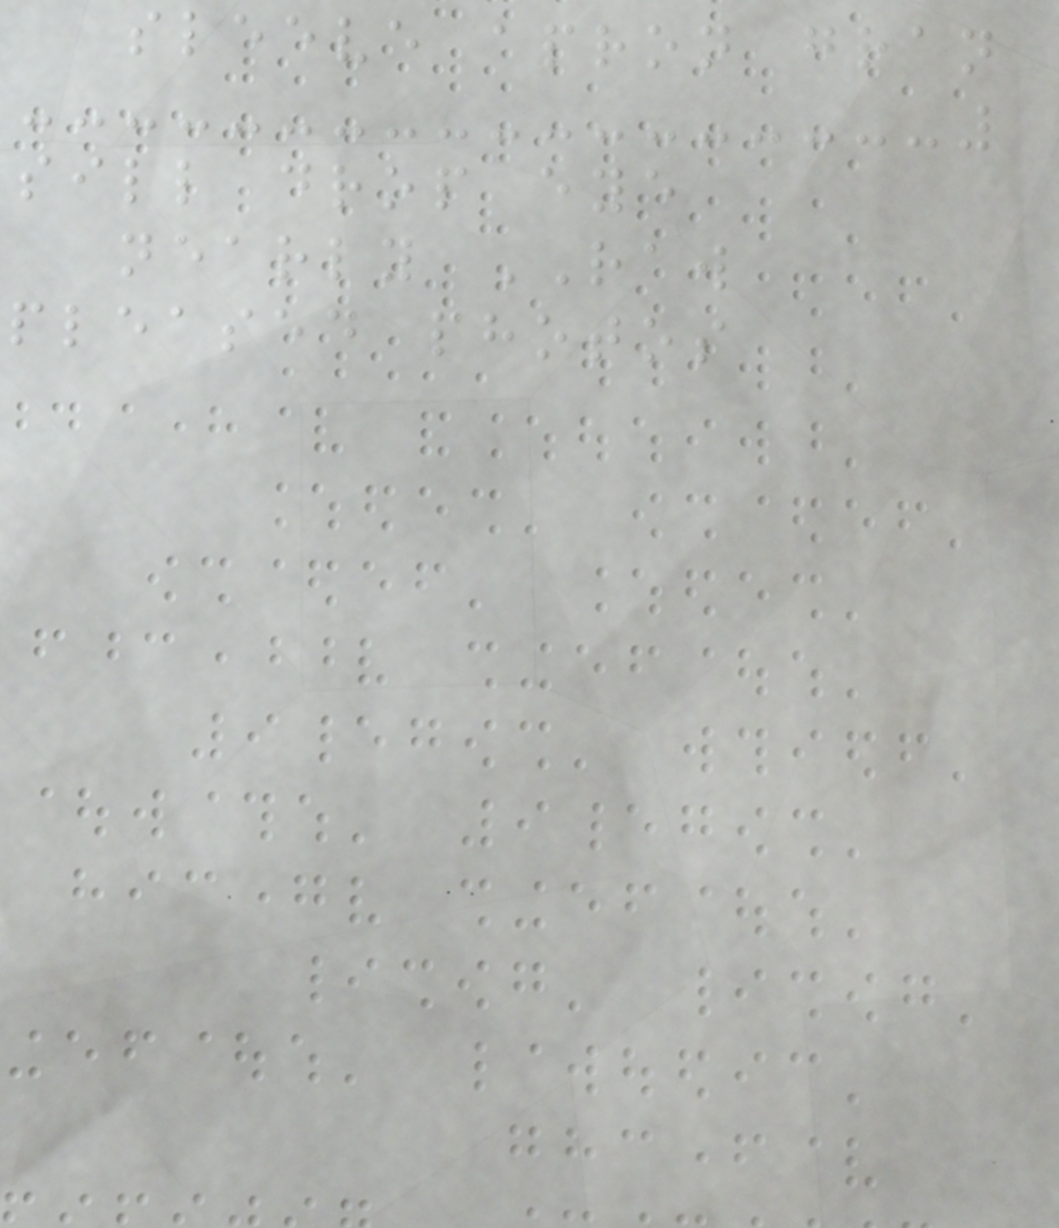sleeve apron gran
sill drop eye
nearly RAW
pleased photos
